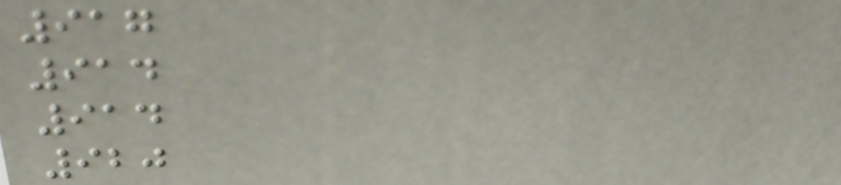917
914
914
920
